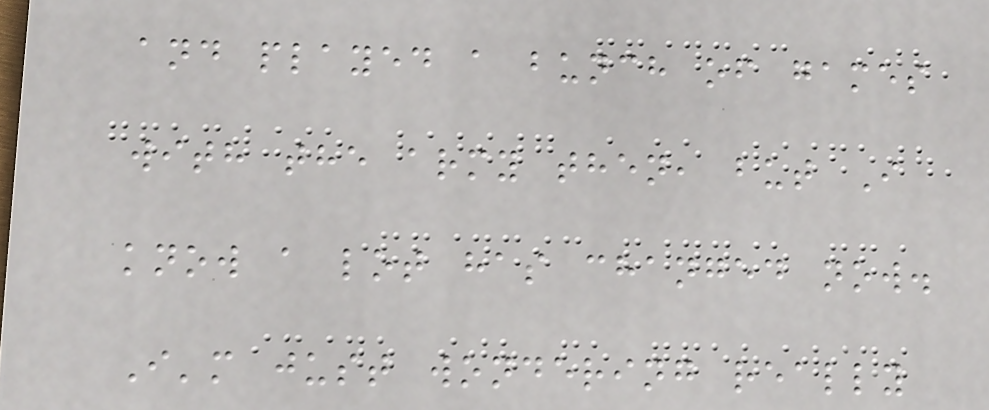and played a bunch of games
with the army then, but I
know a lot has changed now.
I'm just wondering really
